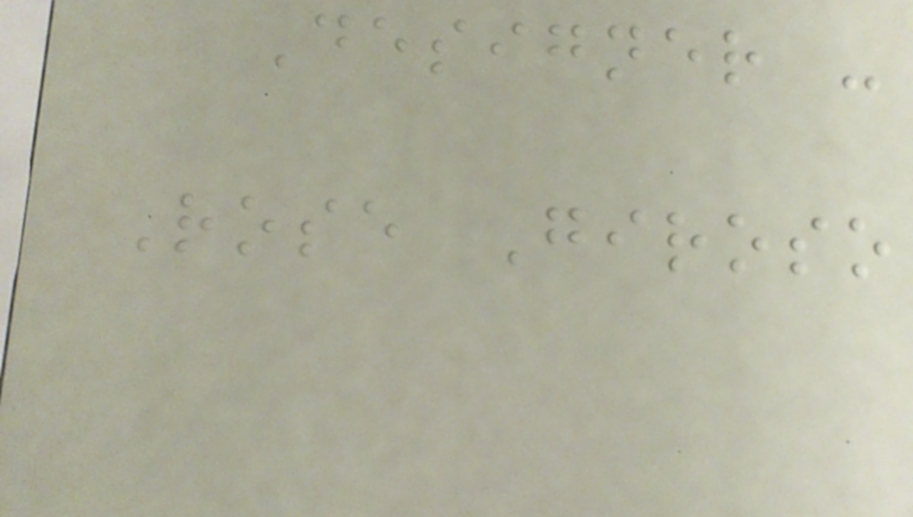Designer -
Rose Giroso
